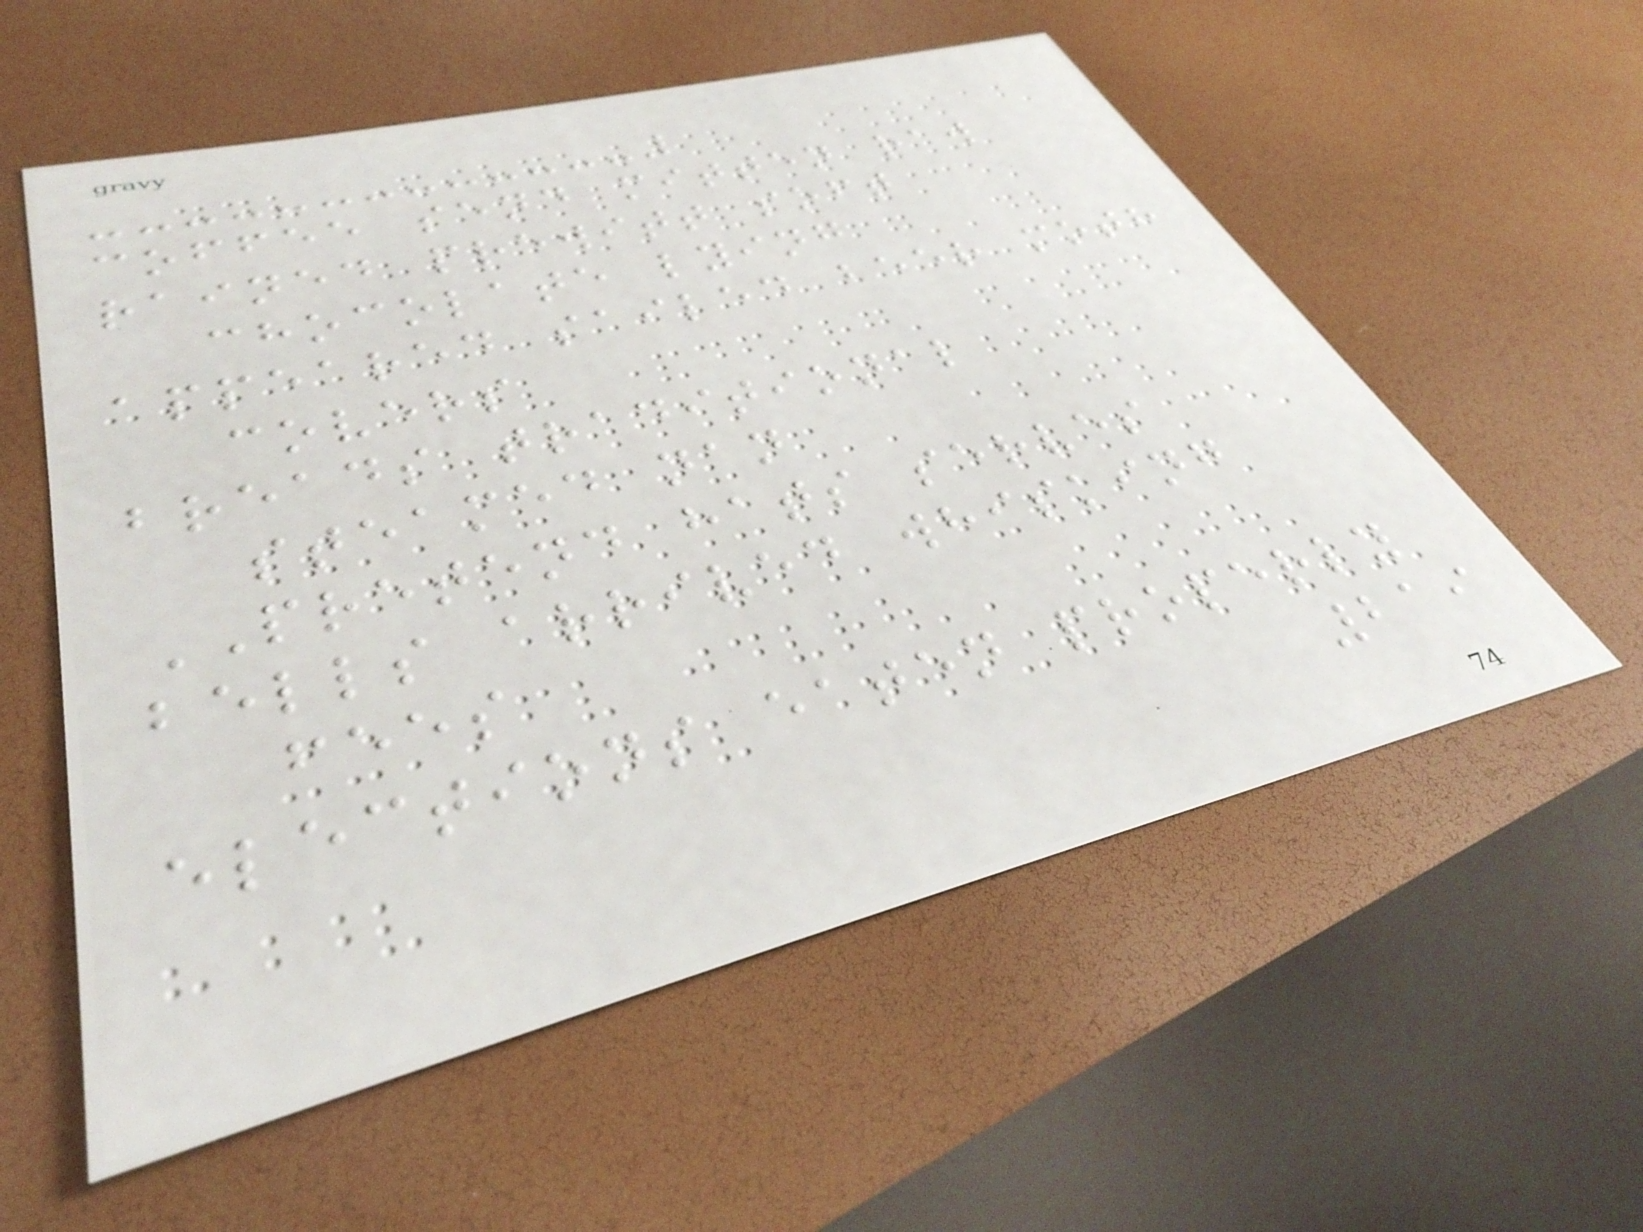coffee send mitten raw
rained prewitt soft
chocolate lying
appeared sailed beer moth
covers
breads traditional
steamed nan
PRETEND hats serves
bells arrived whisking
fees
elections eaten properly
219
